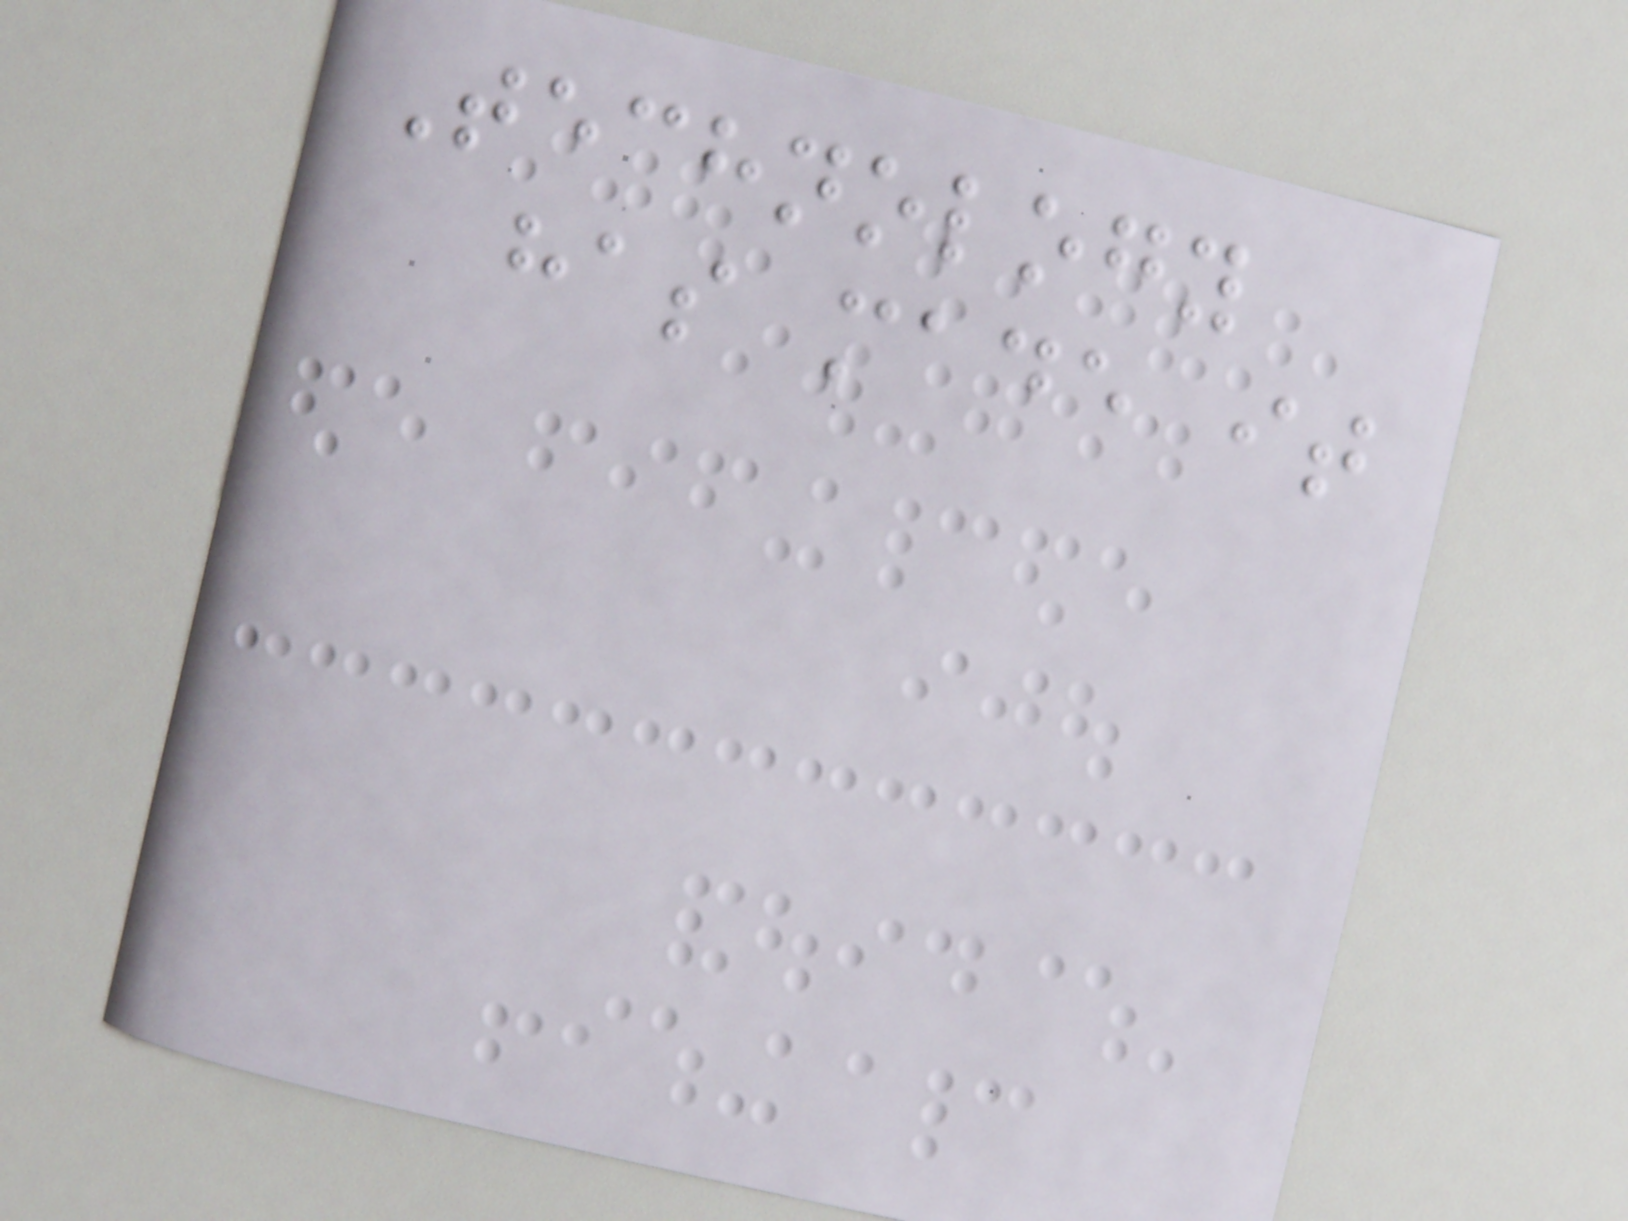Technology
has made it
